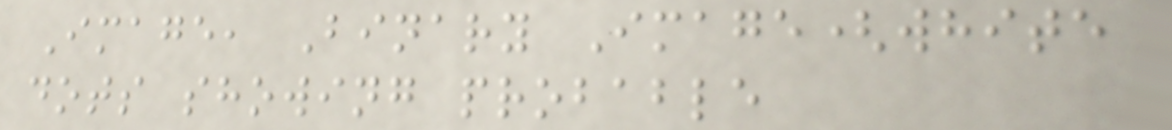Image, Binary Image(white
dots showing probable
